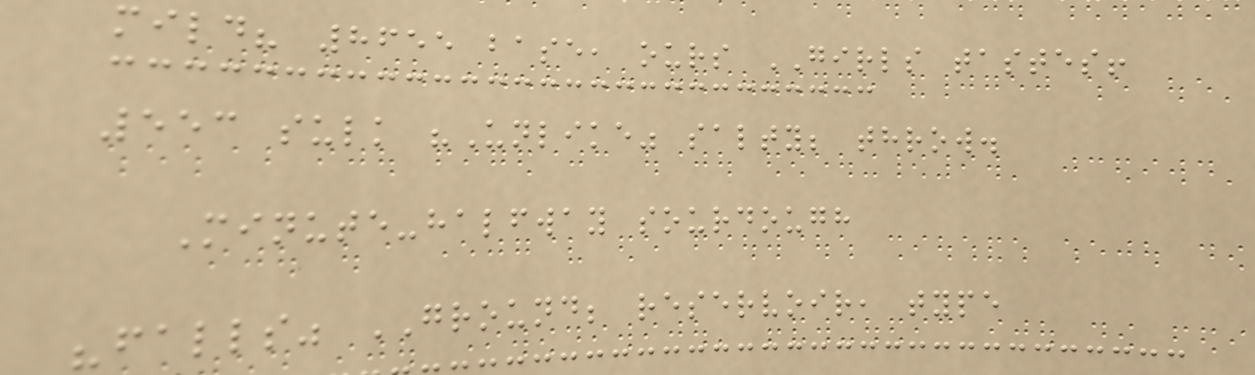mild? 8655 base, ours GIRLS tastes!
553 sulk "Unlike" salty; throw.
Minute-halfway sourdough
"falls" GROUND; reservoir, type
